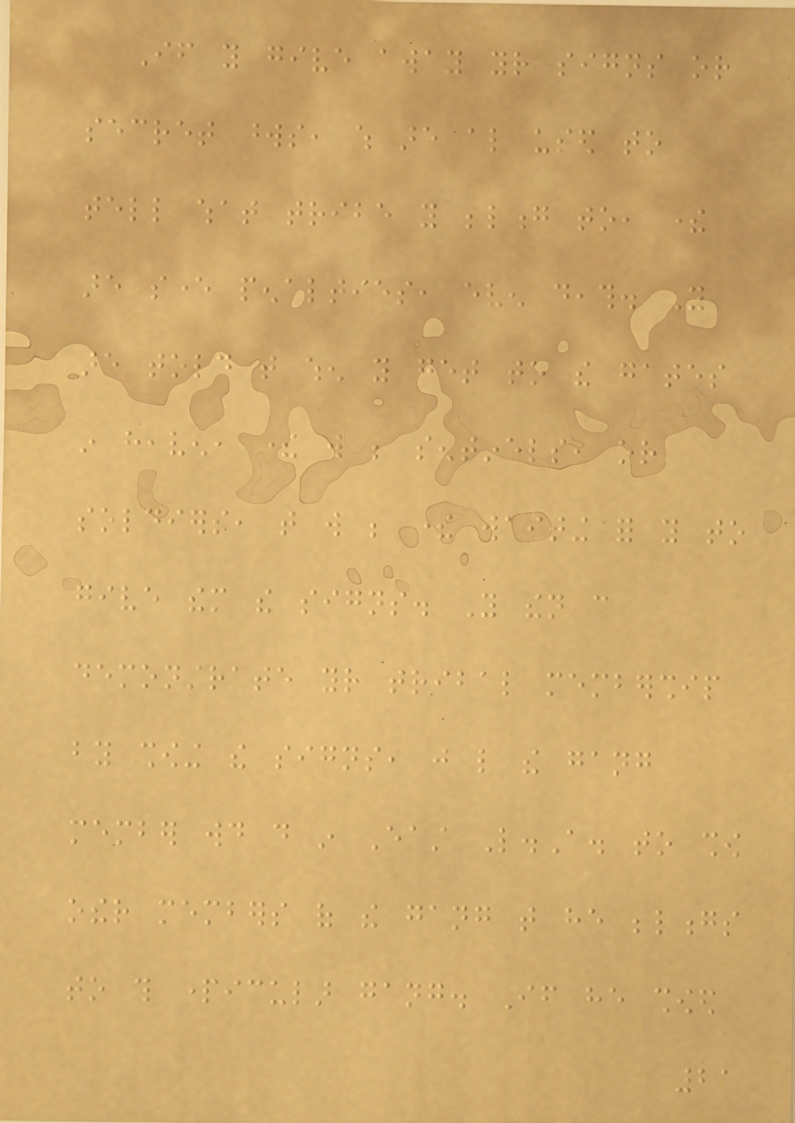If you give away your signs or
secret words, which are also used to
tell what tribe you belong to, there
are sever penalties, even death. You
are told that when you get to the gates
in heaven, there will be sentinels, or
soldiers, that will be there waiting for you to
give them the signs. You then can
demonstrate your tribal membership
by showing the signs, just like the gang
member would do in East L.A. to show
other members of the gang that he belongs
to this particular gang. If he showed
21
